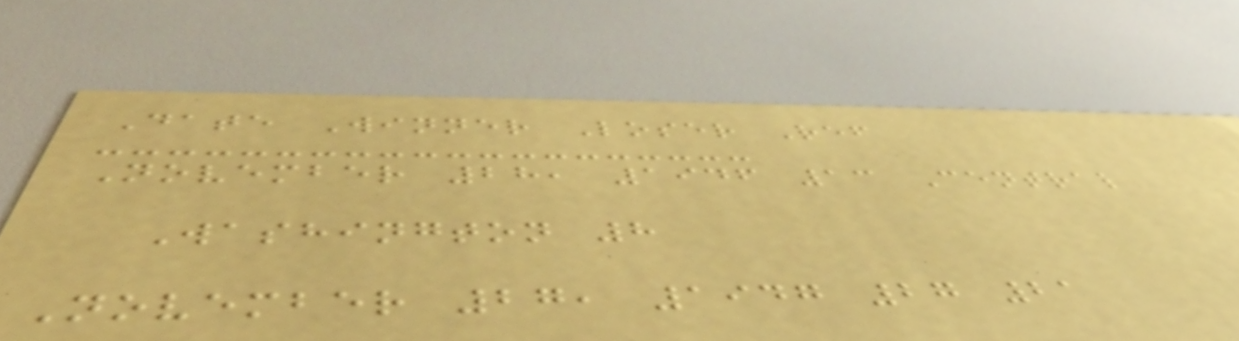Date Winner Loser Ref
November 28, 1946 13 Central
Washington 8
November 27, 1947 27 21
